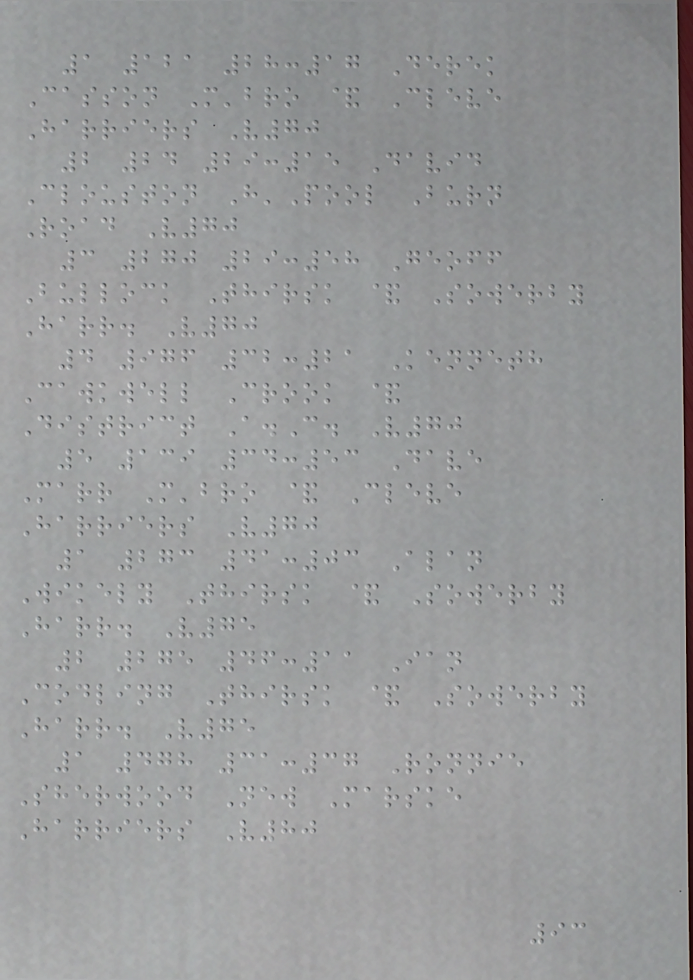1 121 28:17 Derek
Casson M'bro & Cleve
Harriers V70
2 24 29:15 David
Clouston H'Pool Burn
Road V70
3 270 29:58 Geoff
Bullock Thirsk & Sowerby
Harr. V70
4 976 32:21 Kenneth
Cawkwell Crook &
District A.C. V70
5 139 34:53 Dave
Marr M'bro & Cleve
Harriers V70
1 273 41:03 Alan
Wikely Thirsk & Sowerby
Harr. V75
2 275 46:11 Ian
Codling Thirsk & Sowerby
Harr. V75
1 478 31:37 Ronnie
Sherwood New Marske
Harriers V80
93
